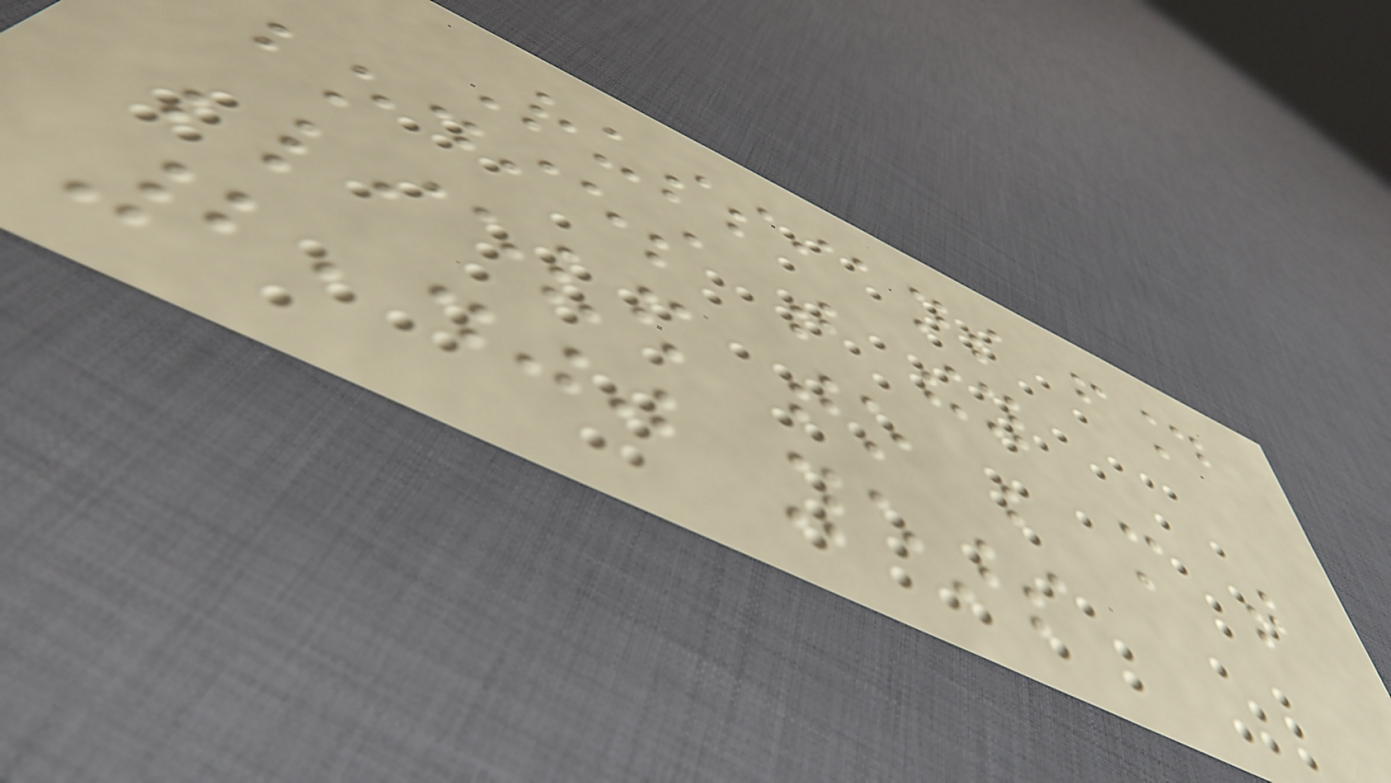Russians found
bodies that they
believed to be more that
2,400 years
